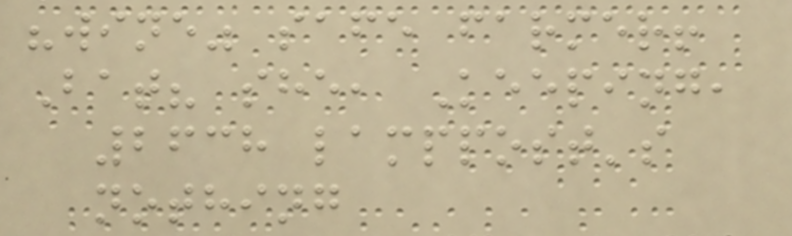"wine" safe farmer!
Bat? she, Keeping,
2638 lamppost's
nothing
